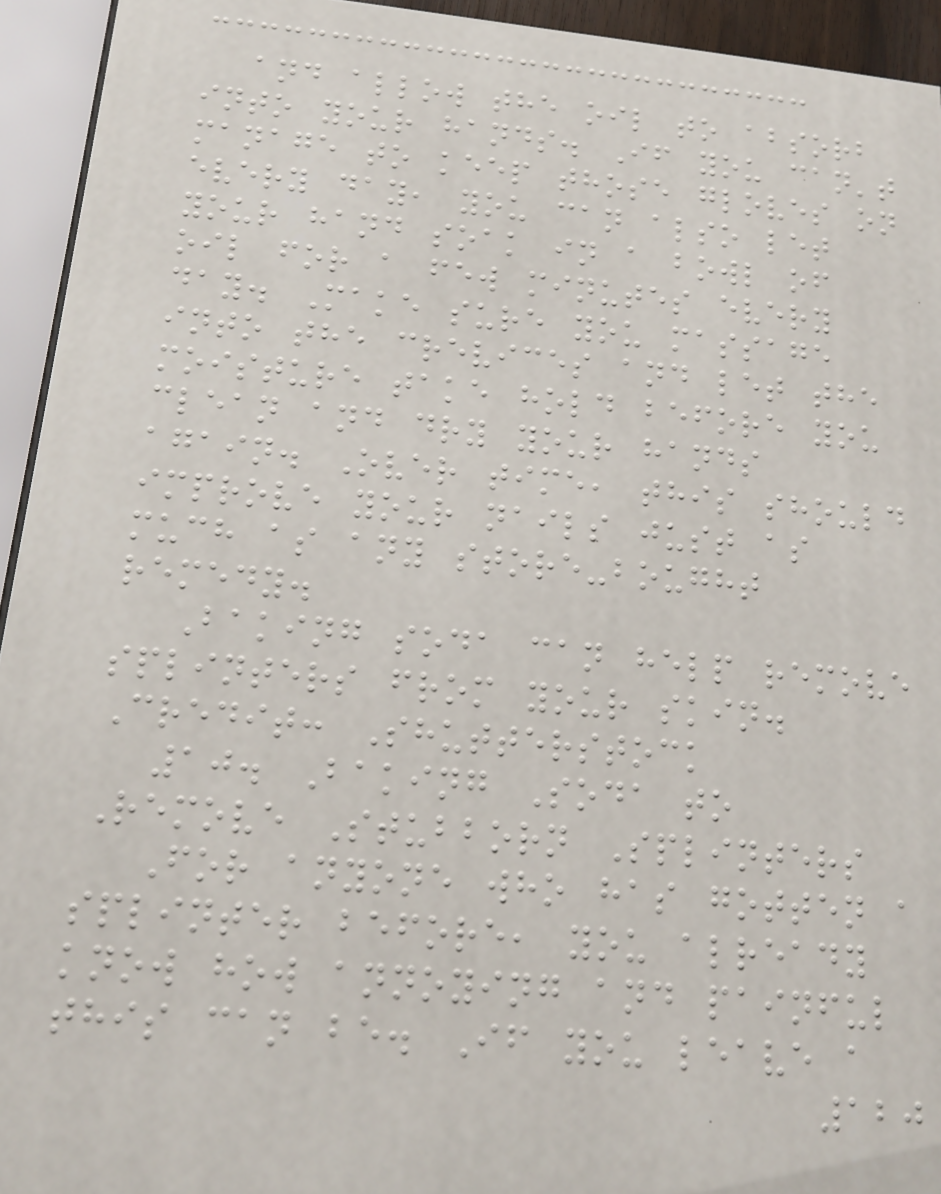and allow the oil to absorb
into your hands. If you can't
manage to keep those gloves on
every day, you can also let
your hand soak in a bowl of
oil for a few minutes every
day. Make sure you massage
into the crevices and let the
moisture take hold before you
clean and dry your hands
again. Over time, this should
improve your nails just as
much as any store-bought
remedy.
Baking soda can help remove
splinters from your skin.
Credit: Shutterstock
10. Baking Soda to
Remove Stubborn Splinters
For anyone who has gotten a
splinter before, you already
know how annoying and painful
this can be. If you leave a
120
